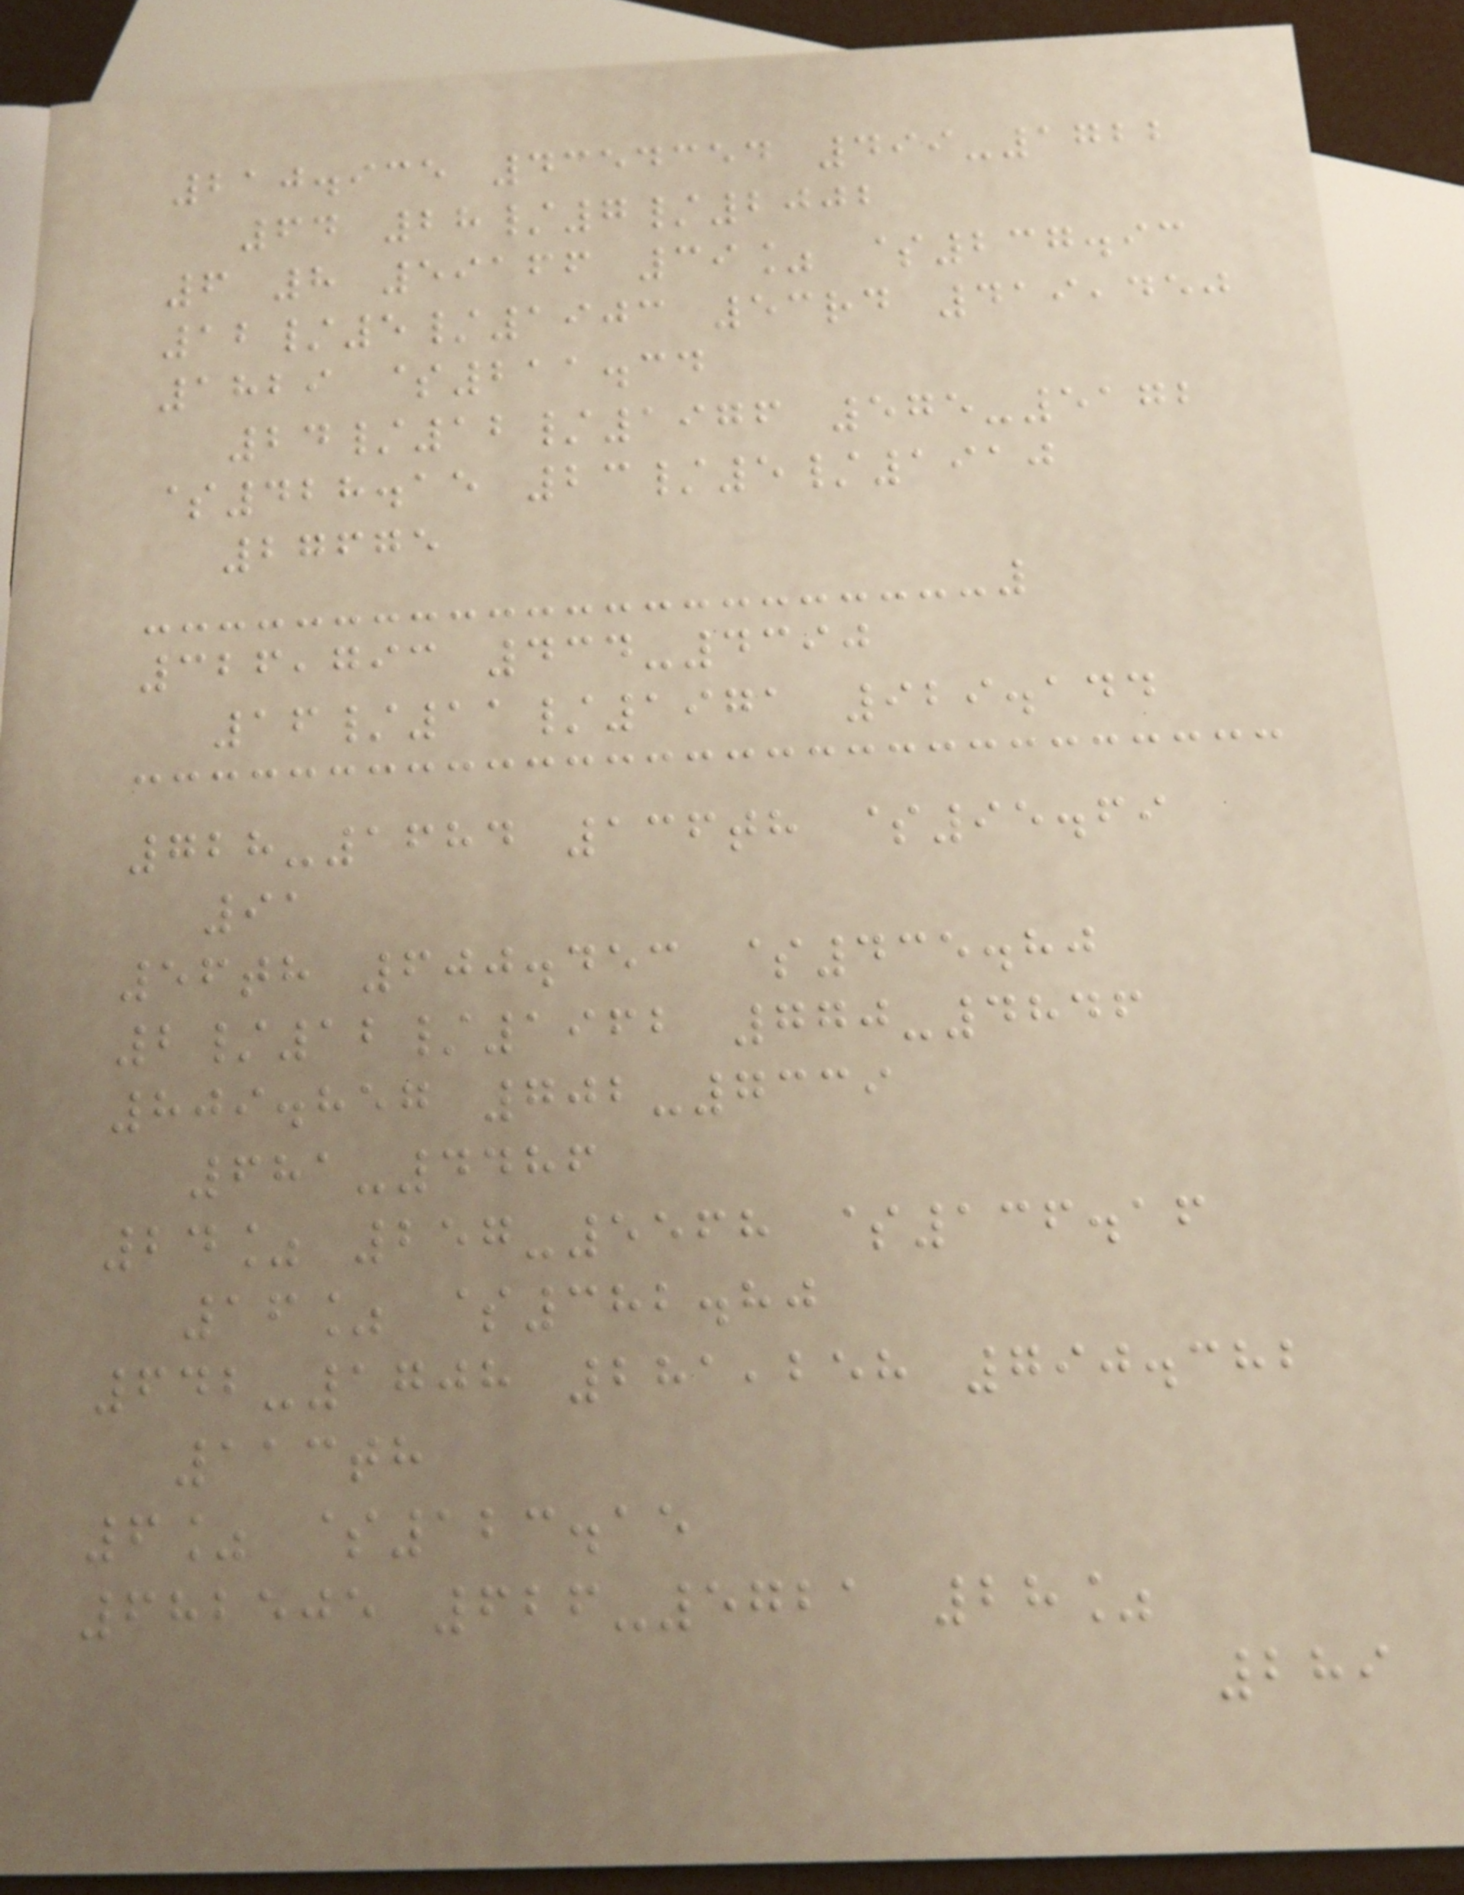210.935 4354354 499-1722
64 28/7/2002
6 8 59166 39% $237.93
12/5/1903 53rd 419,450
1829 $211.34
24/12/1976 575-5172
$428.15 23/5/1910
27675
326,793 434-4390
16/11/1971 929.144
728-1684 136th $95.69
91
56th 600.453 $435.80
2/12/1962 770-4846
809.857 702-7339
681-4486
24% 257-5568 $136.16
16% $382.80
642-1708 281,258 790.382
113th
6% $123.15
682505 626-5721 28%
289
